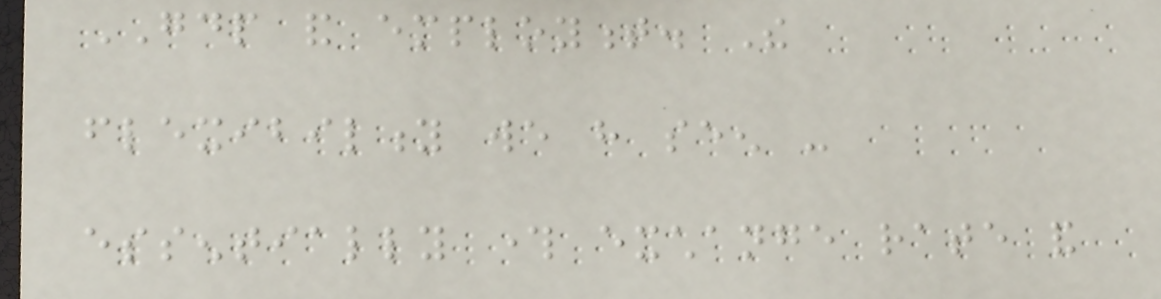GDP and employment. The
flexibility we have seen -
essentially through exchange rate and
